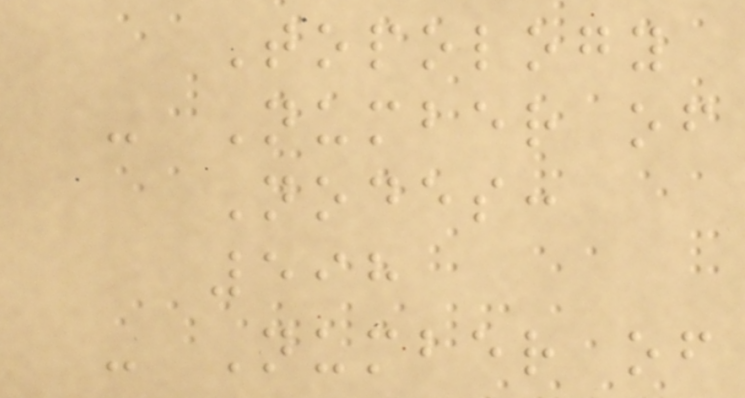Topology
- Number of
Nodes:
598
- Number of
